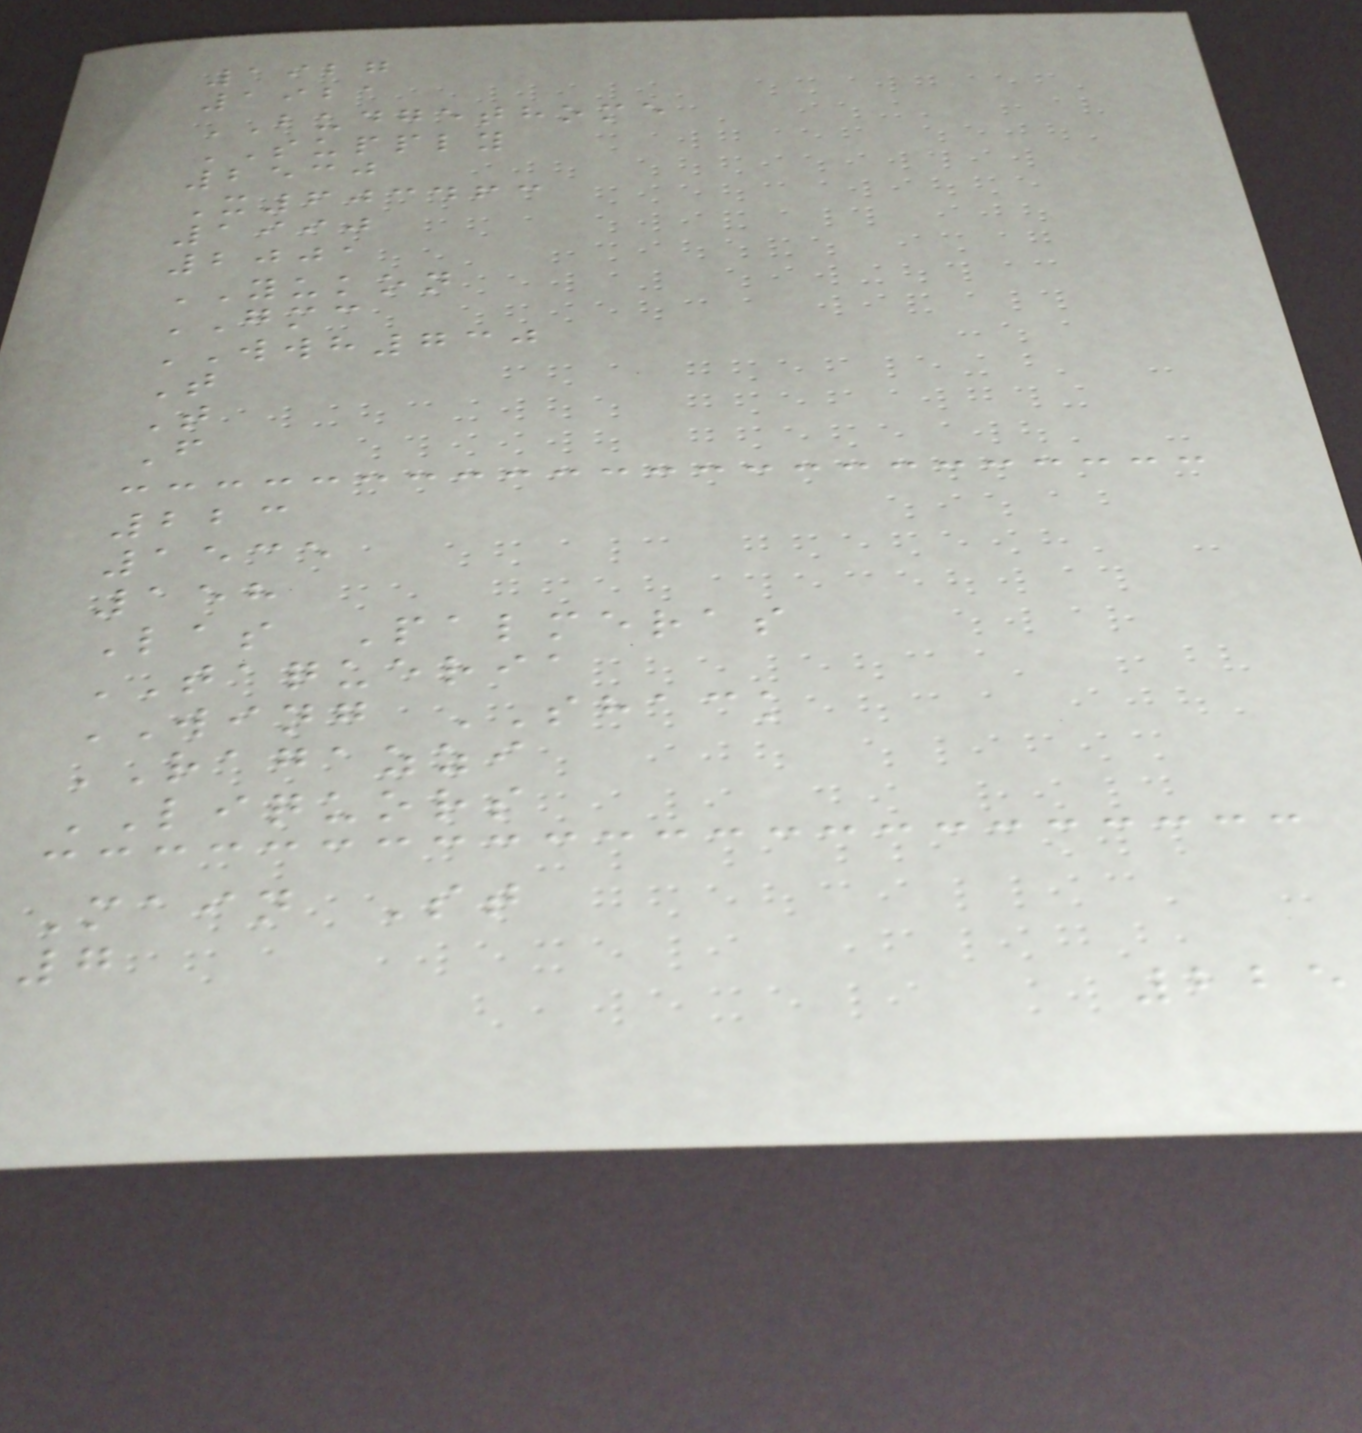1927
1921
BUDGETHOME
SUPPLY
2530
X603463
1990
2001
YUKON
GMC
WWH730
T
T
F
223
1535
158
Las Palmeras
TAQUERIA
WING SHACK
RAGAZZI
LIQUORS
Main St
7
225
